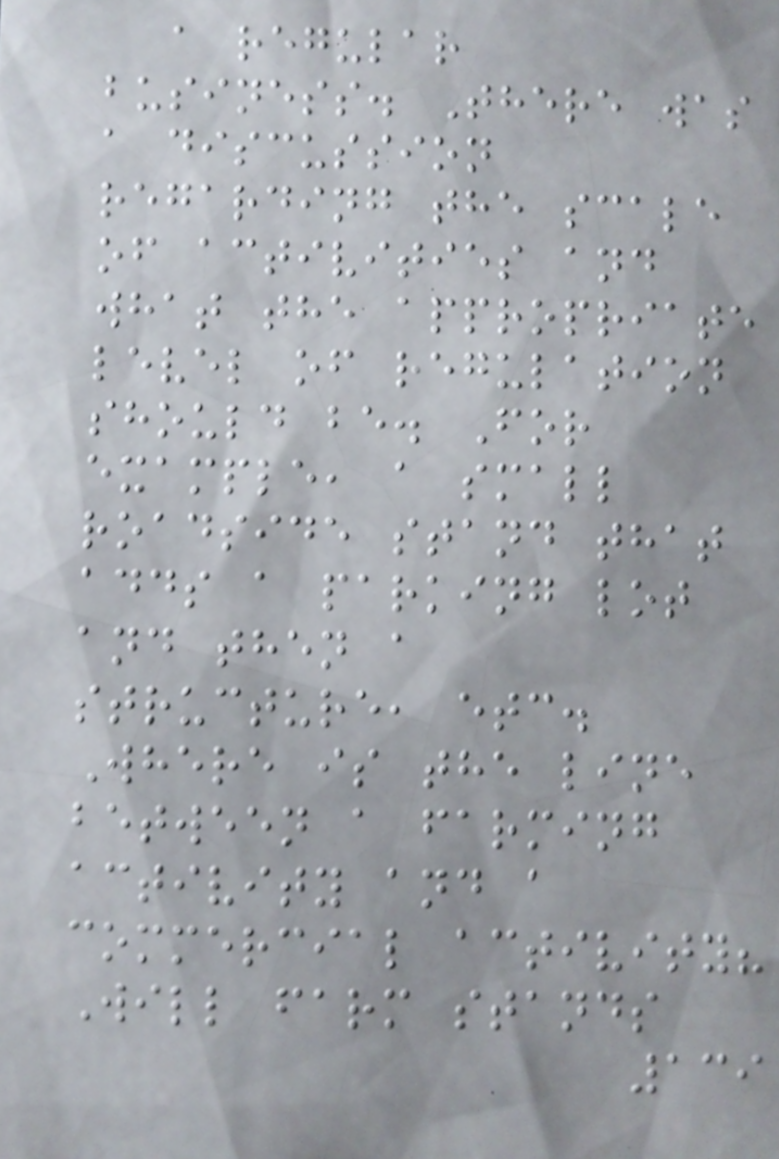a regular
business. There was
a discussion
regarding the scale
of activities and
what the appropriate
level of regulation
should be. For
example, a small
roadside stand that
adds a parking lot
and then a
structure, etc.
Where is the line
between a farming
activity and a
commercial activity?
Will farm stands
139
